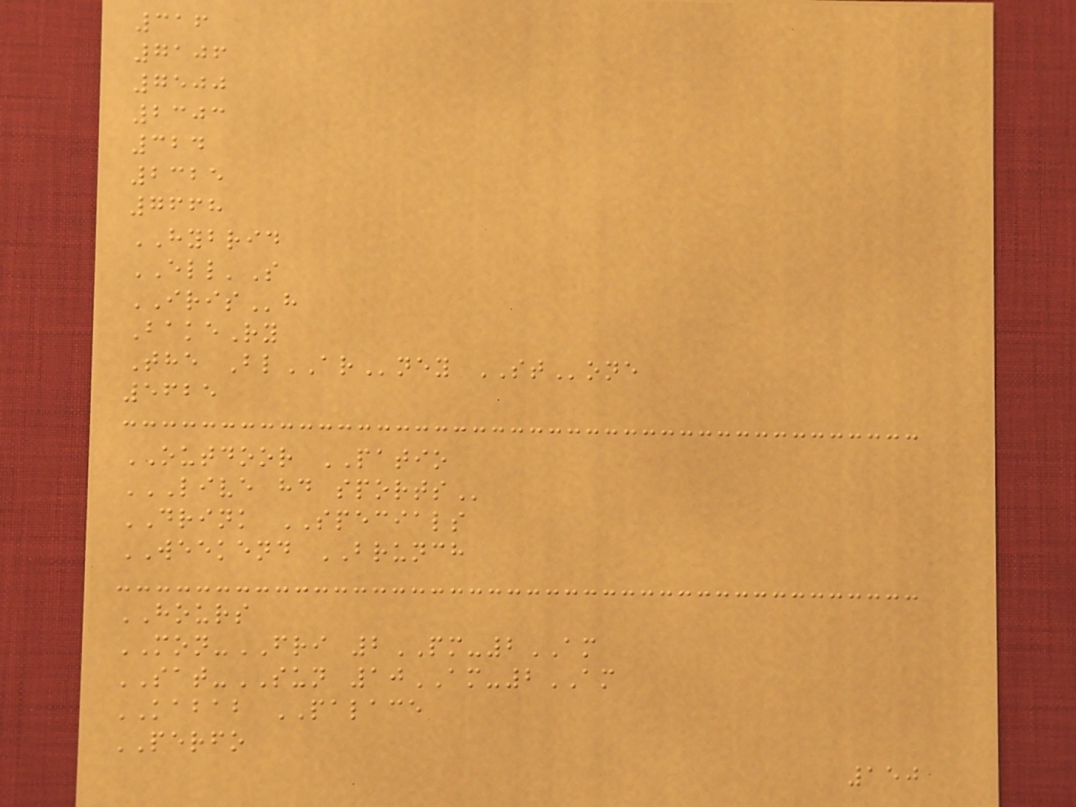316
7106
7500
2303
324
2325
7668
HYBRID
ELL'S
IRISh
BakeRy
The BlARney STone
5625
OUTDOOR PATIO
LIVE HD SPORTS
DRINK SPECIALS
WEEKEND BRUNCH
HOURS
MON-FRI 2PM-2AM
SAT-SUN 10AM-2AM
KABAB PALACE
PERFO
150
